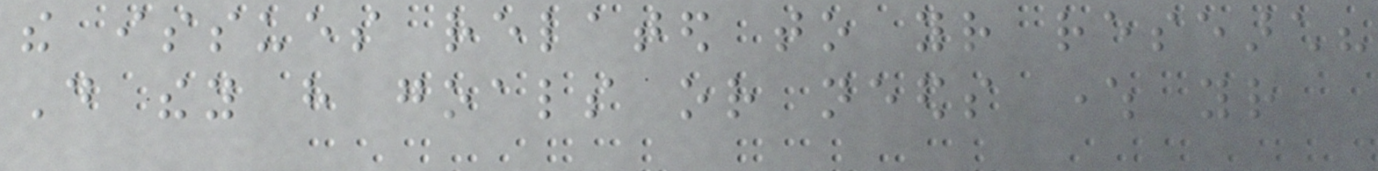the issues related to your research?
Do they have goals or needs where your
